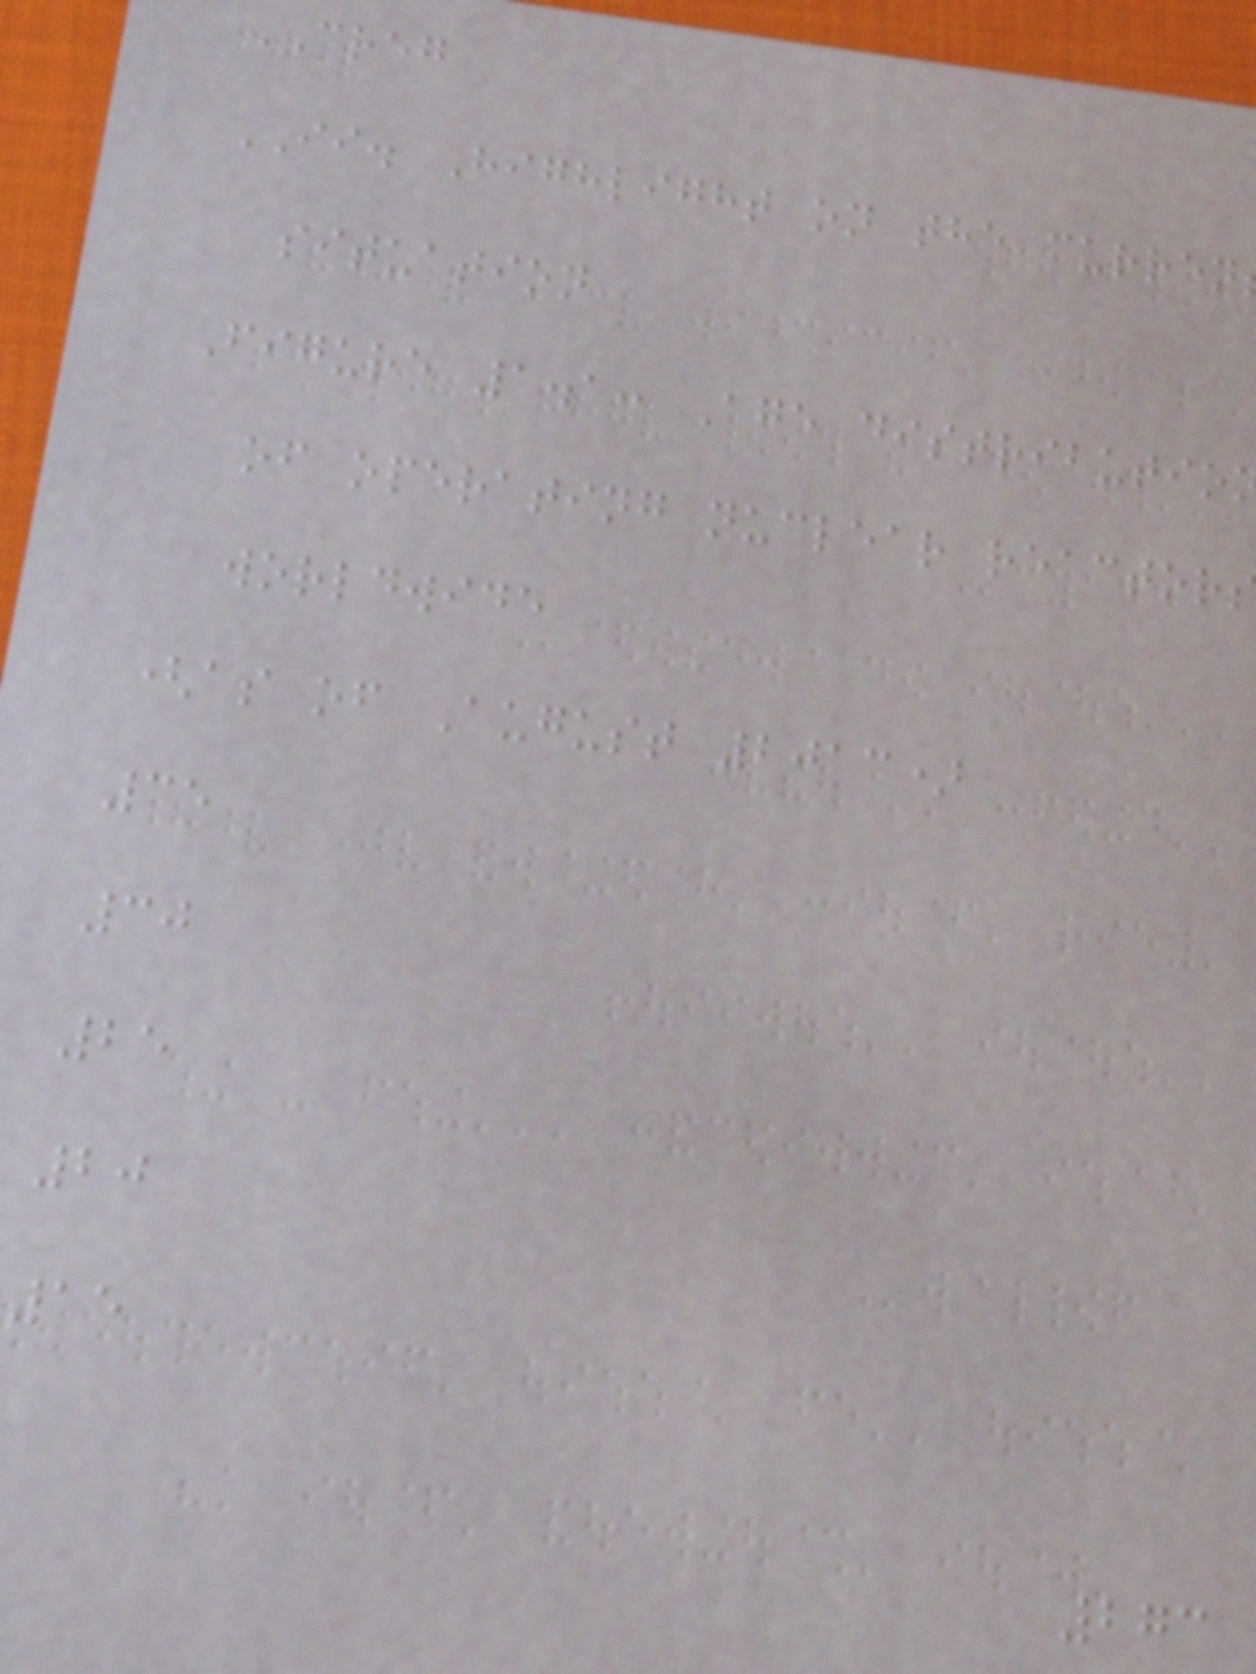CREG
II. Highlight on the curren
situation
Figure 1.1: Age distributio
of operating nuclear reactor
worldwide
(as of August 2013)
35
30
25
20
15
273
